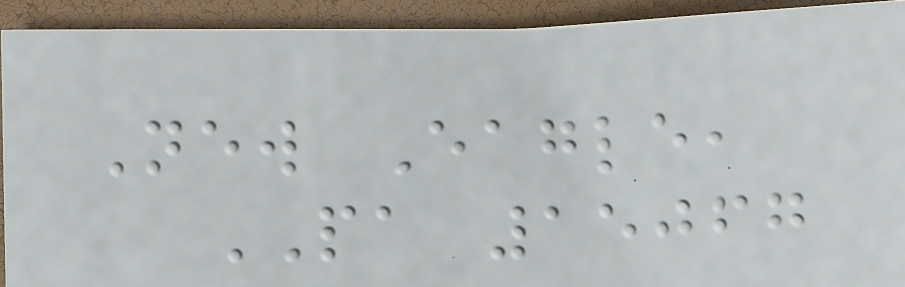New Eagle,
PA 15067
